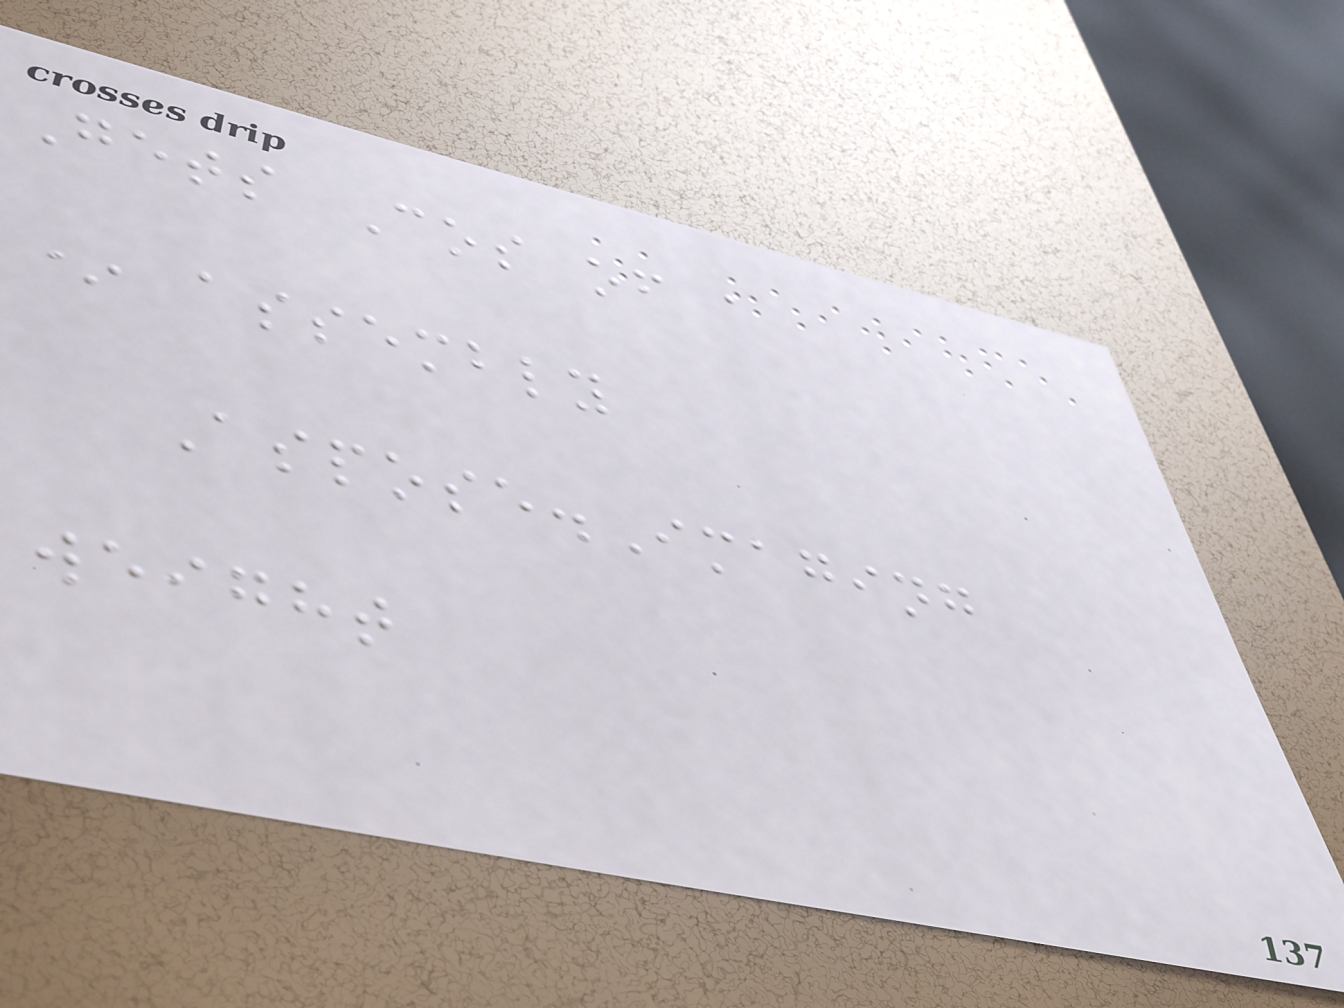Gets Cos of a
* assembly
Aspose.Imaging
weight
